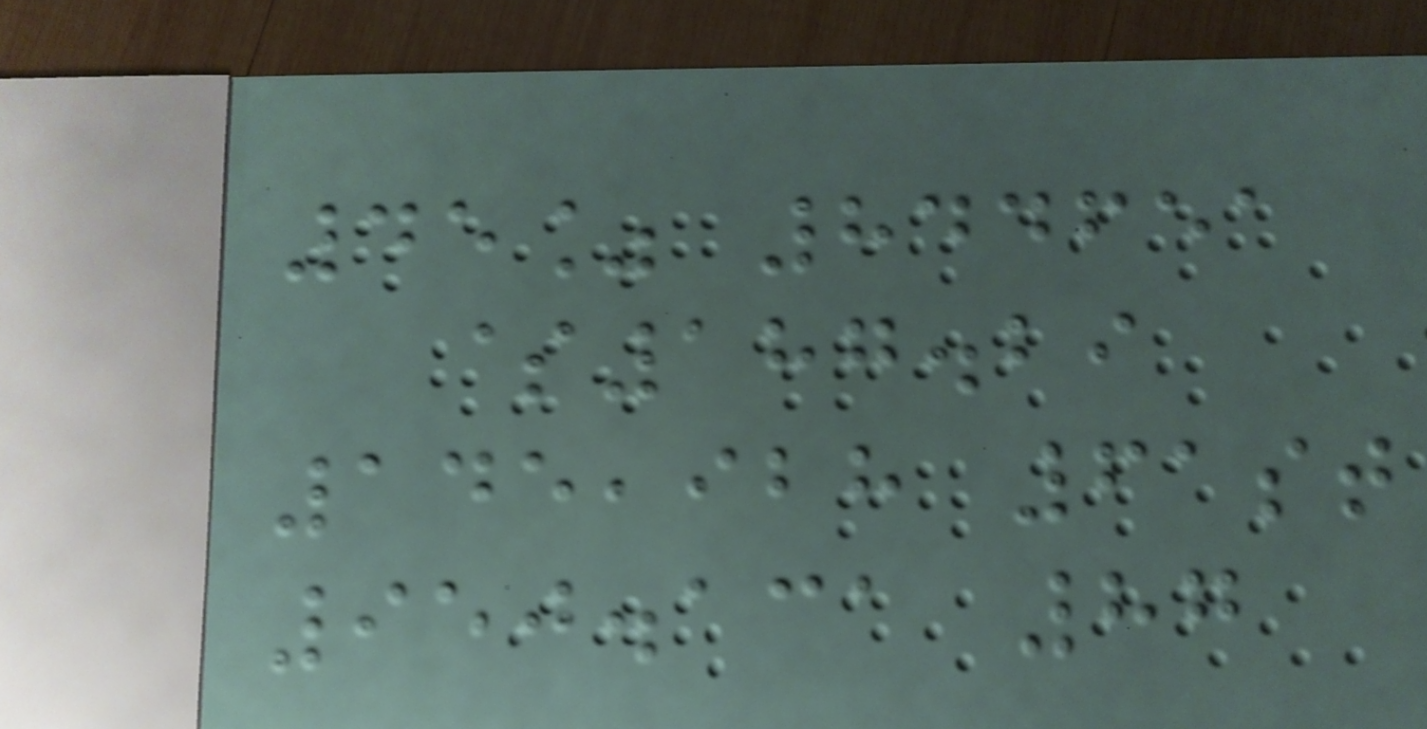45% 844651
$187.29
145,928 61st
950.131 87
